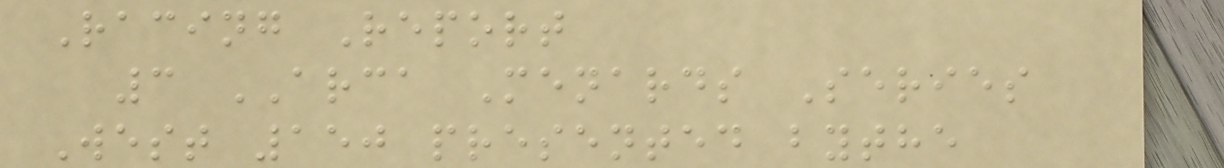Racing Report
3 ARCA Menards Series
West 150 presented bythe
